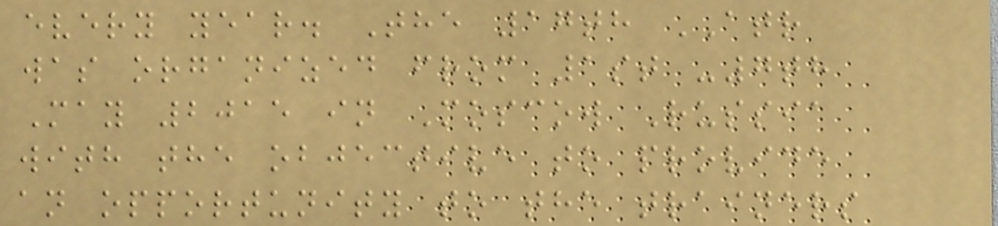every year. The 17th ATR
was organized from 1st -7th
May 2015 in Moscow Russia
with the objective to provide
an opportunity to the trainers
